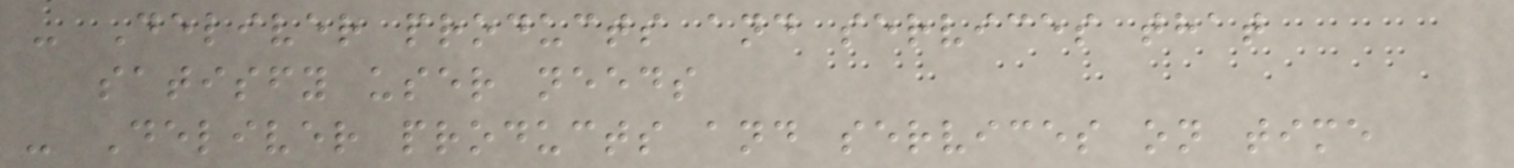- Deliver products and services that
satisfy user needs
- Deliver products and services on time
